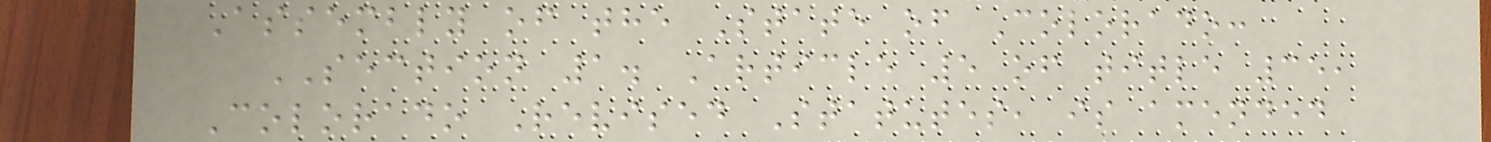Assembly of the State of Colorado:
SECTION 1. Article 5 of title 35,
Colorado Revised Statutes, is amended
